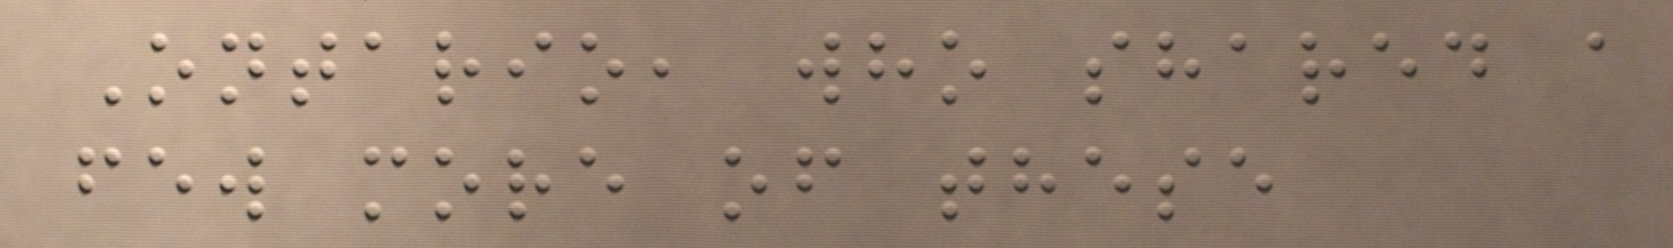Ontario, who shared a
few more of these
